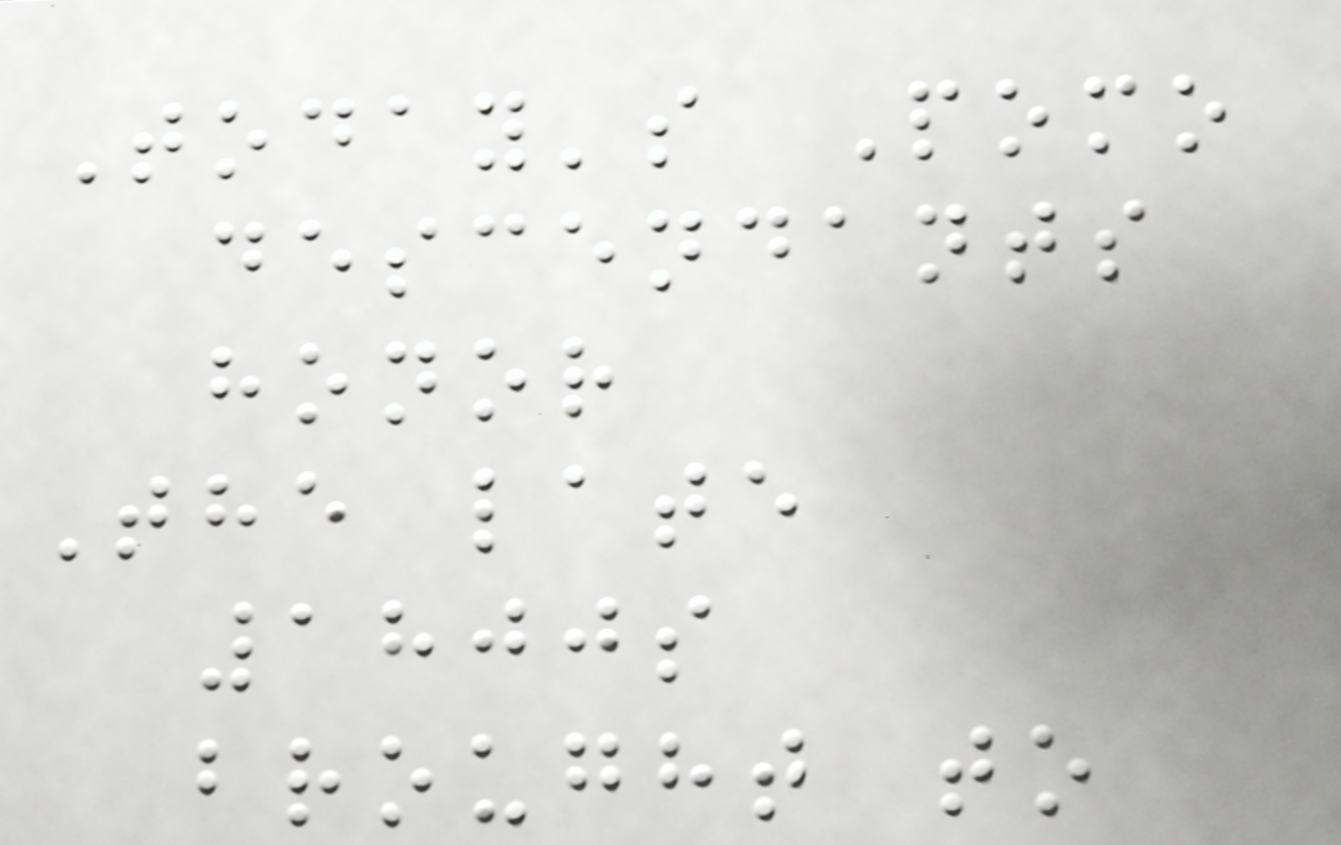Today's Pomo
descendants
honor
The late
1800s
brought to
